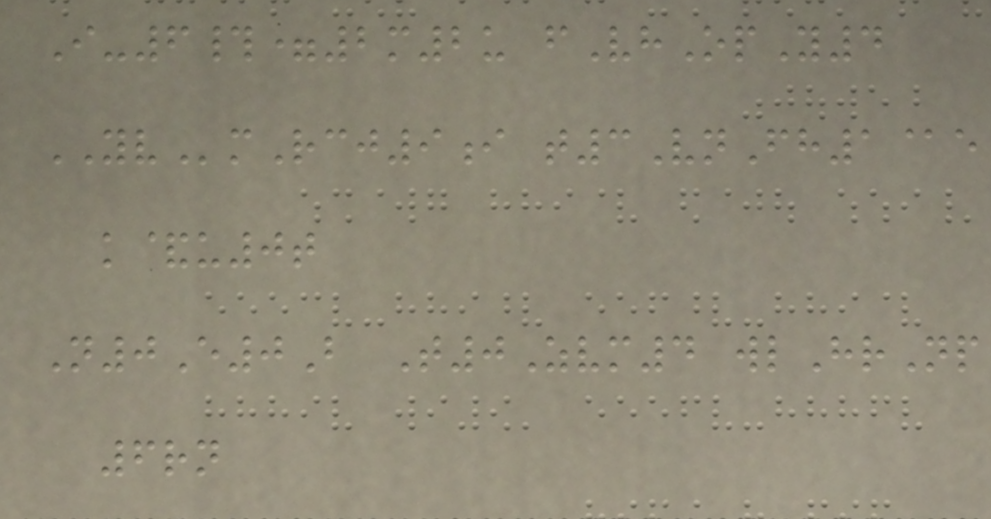I-6#=2m2u fVhOpY4
YVmRcj9i t3VnFh1@e
k&u0t
N0E0B T0Zvm4 wlHrNp
6rn
